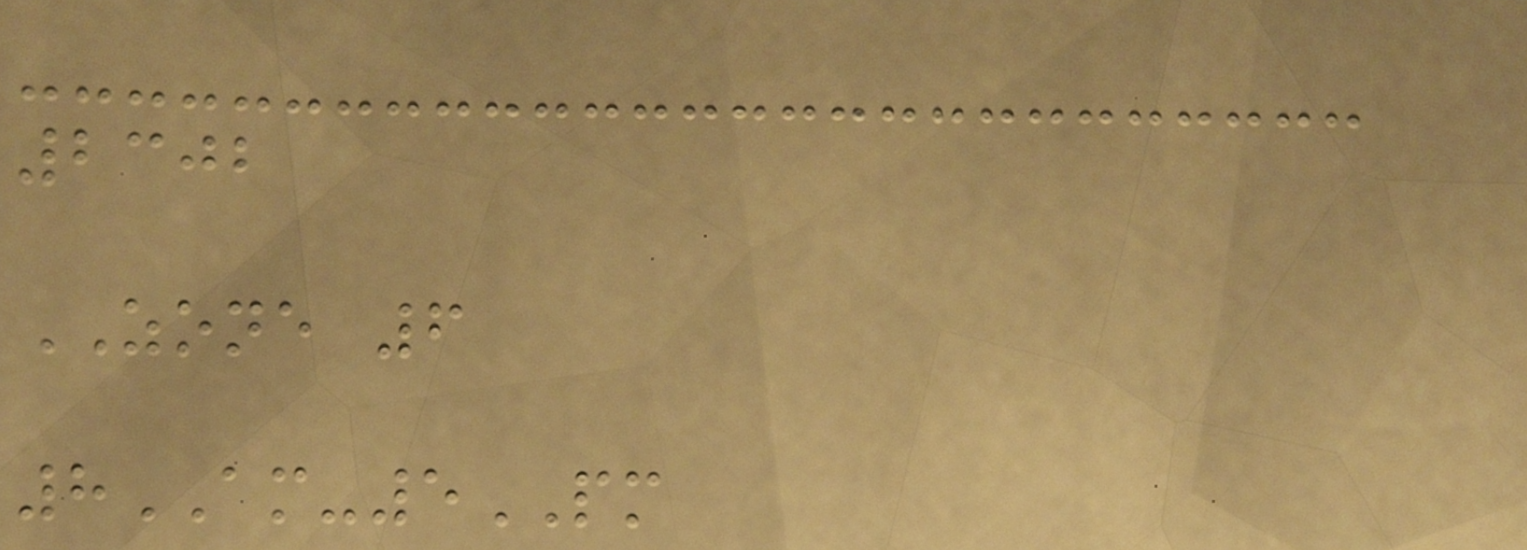2302
ZONE 6
8AM-5PM
